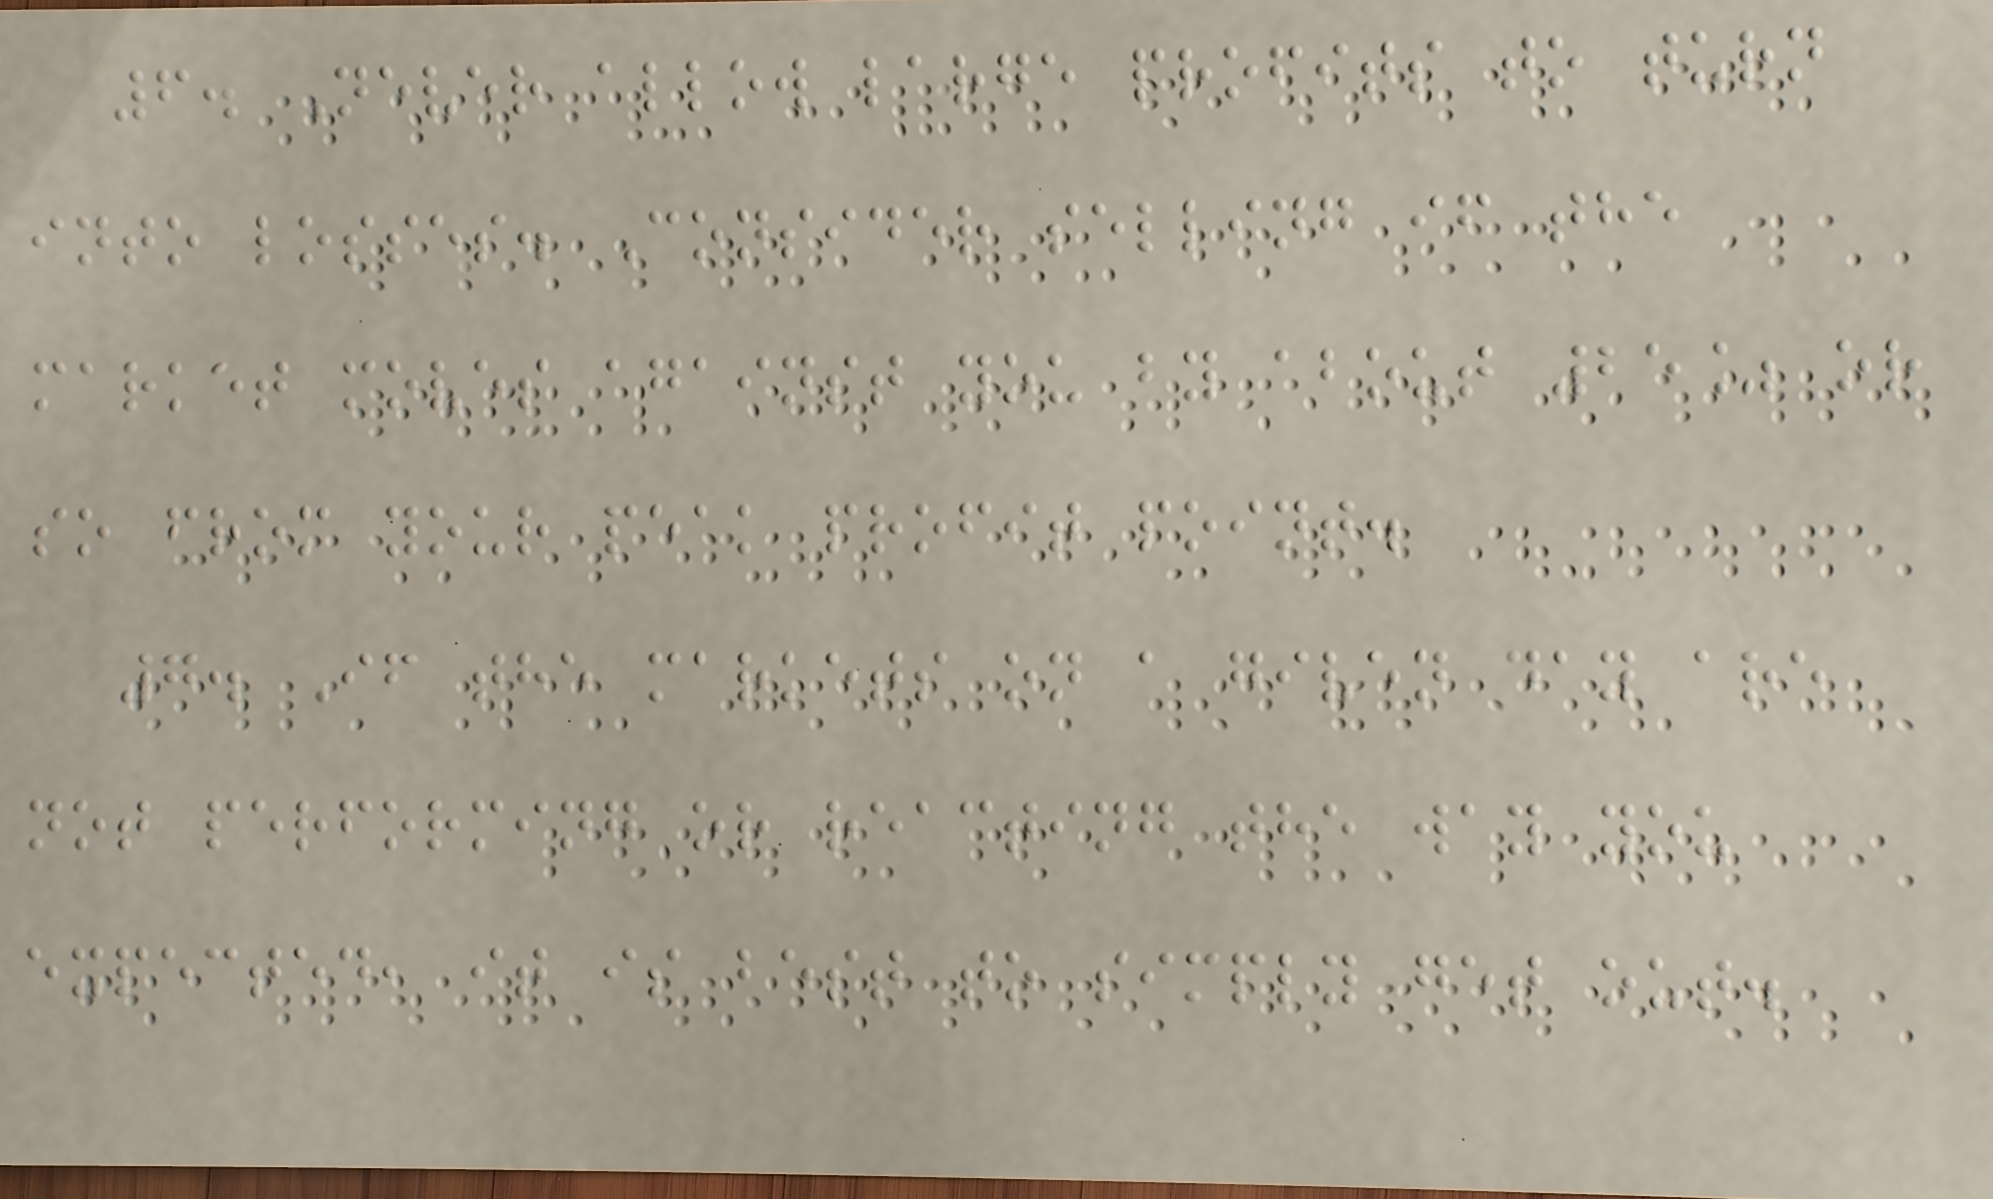6. Never allow large profits to turn
into losses. Consider selling if the
market moves against you by about 25% or
so from your peak profit point.
7. If the markets on a given day are
not performing or reacting the way you
expected, it is best to simply get out.
